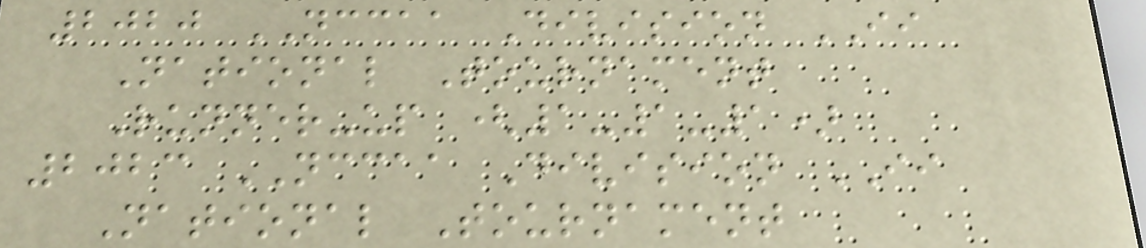2020 NCCAA Division II
National Tournament
Runner-up (1-1-1)
2023 NCCAA Division II
National Tournament
